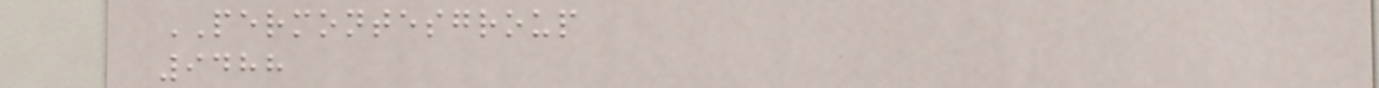PERMONTESGROUP
9488
